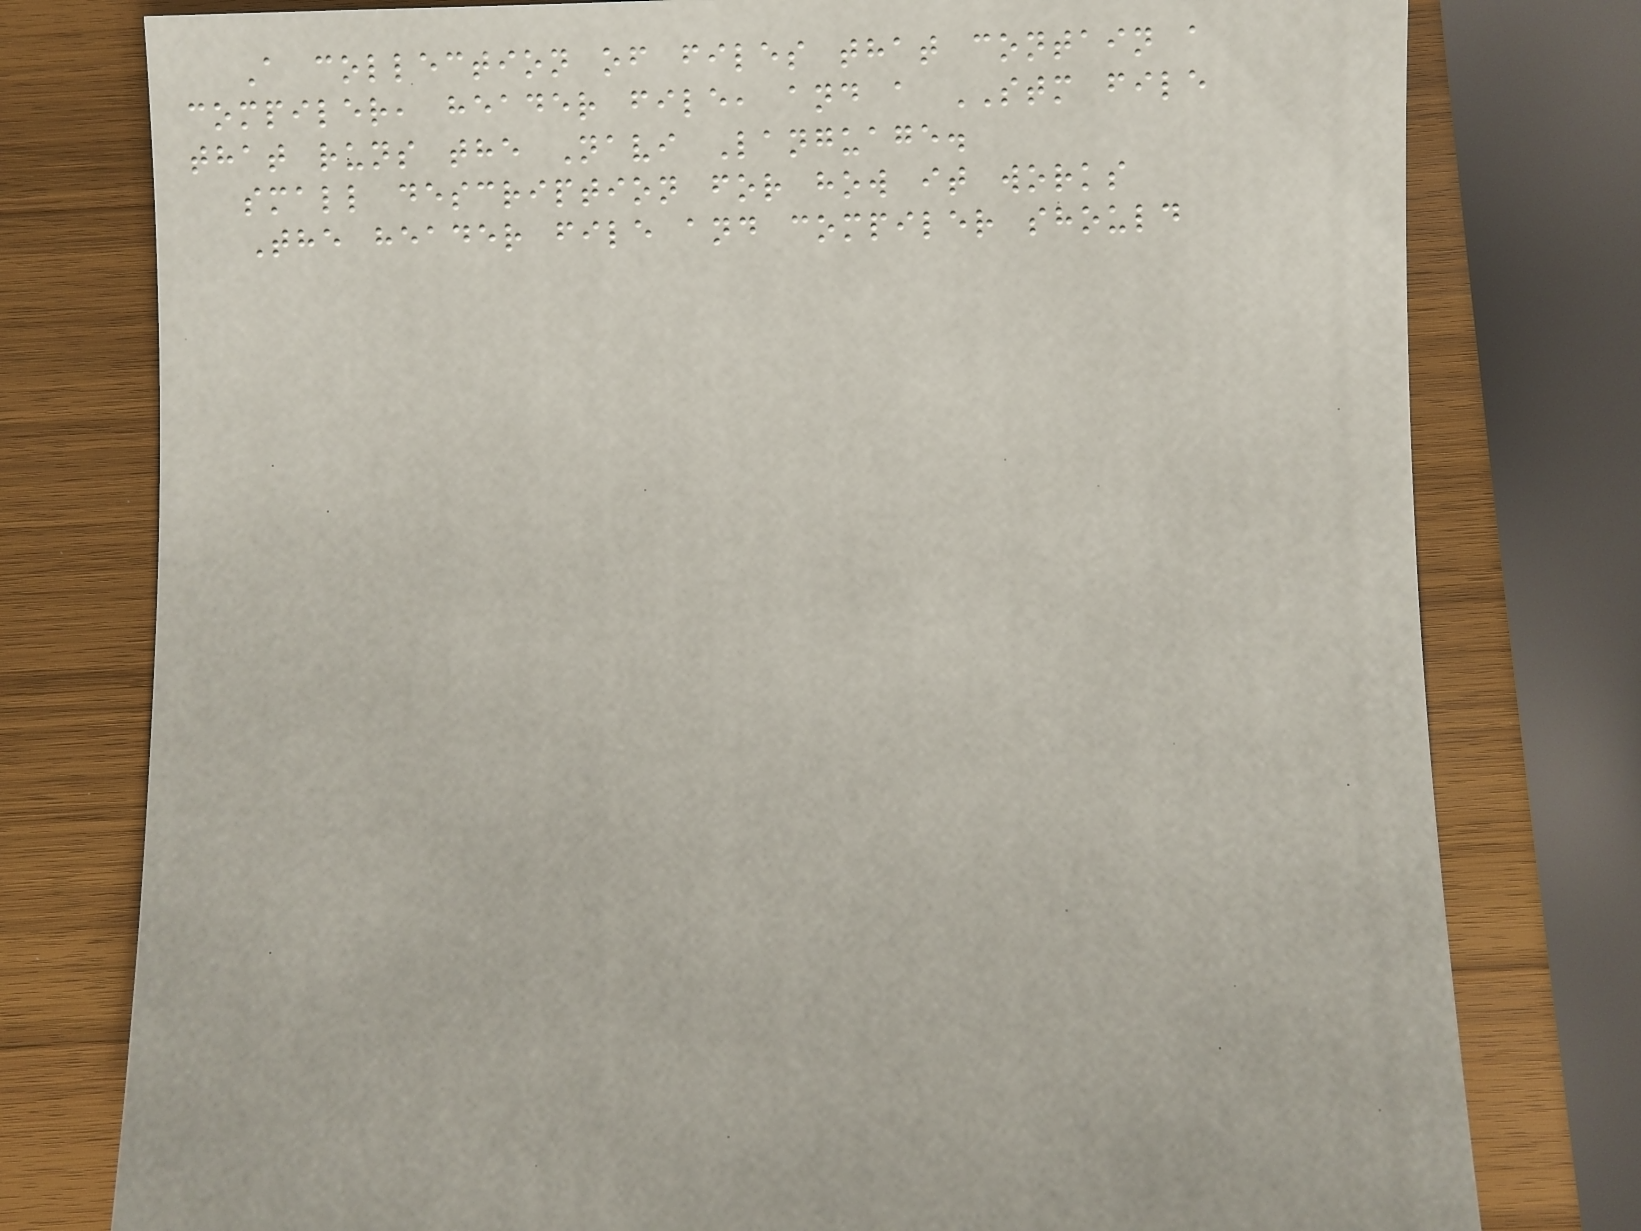A collection of files that contain a
compiler, header file, and a STM file
that runs the Navi Language.
small description for how it works
The header file and compiler should
